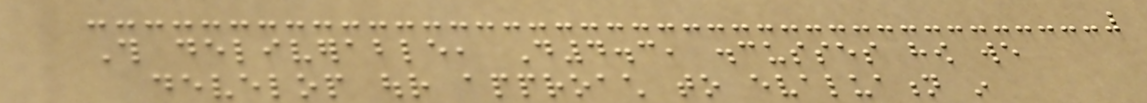This deliverable, D4.3, discusses how we
develop our approach to evaluation in
